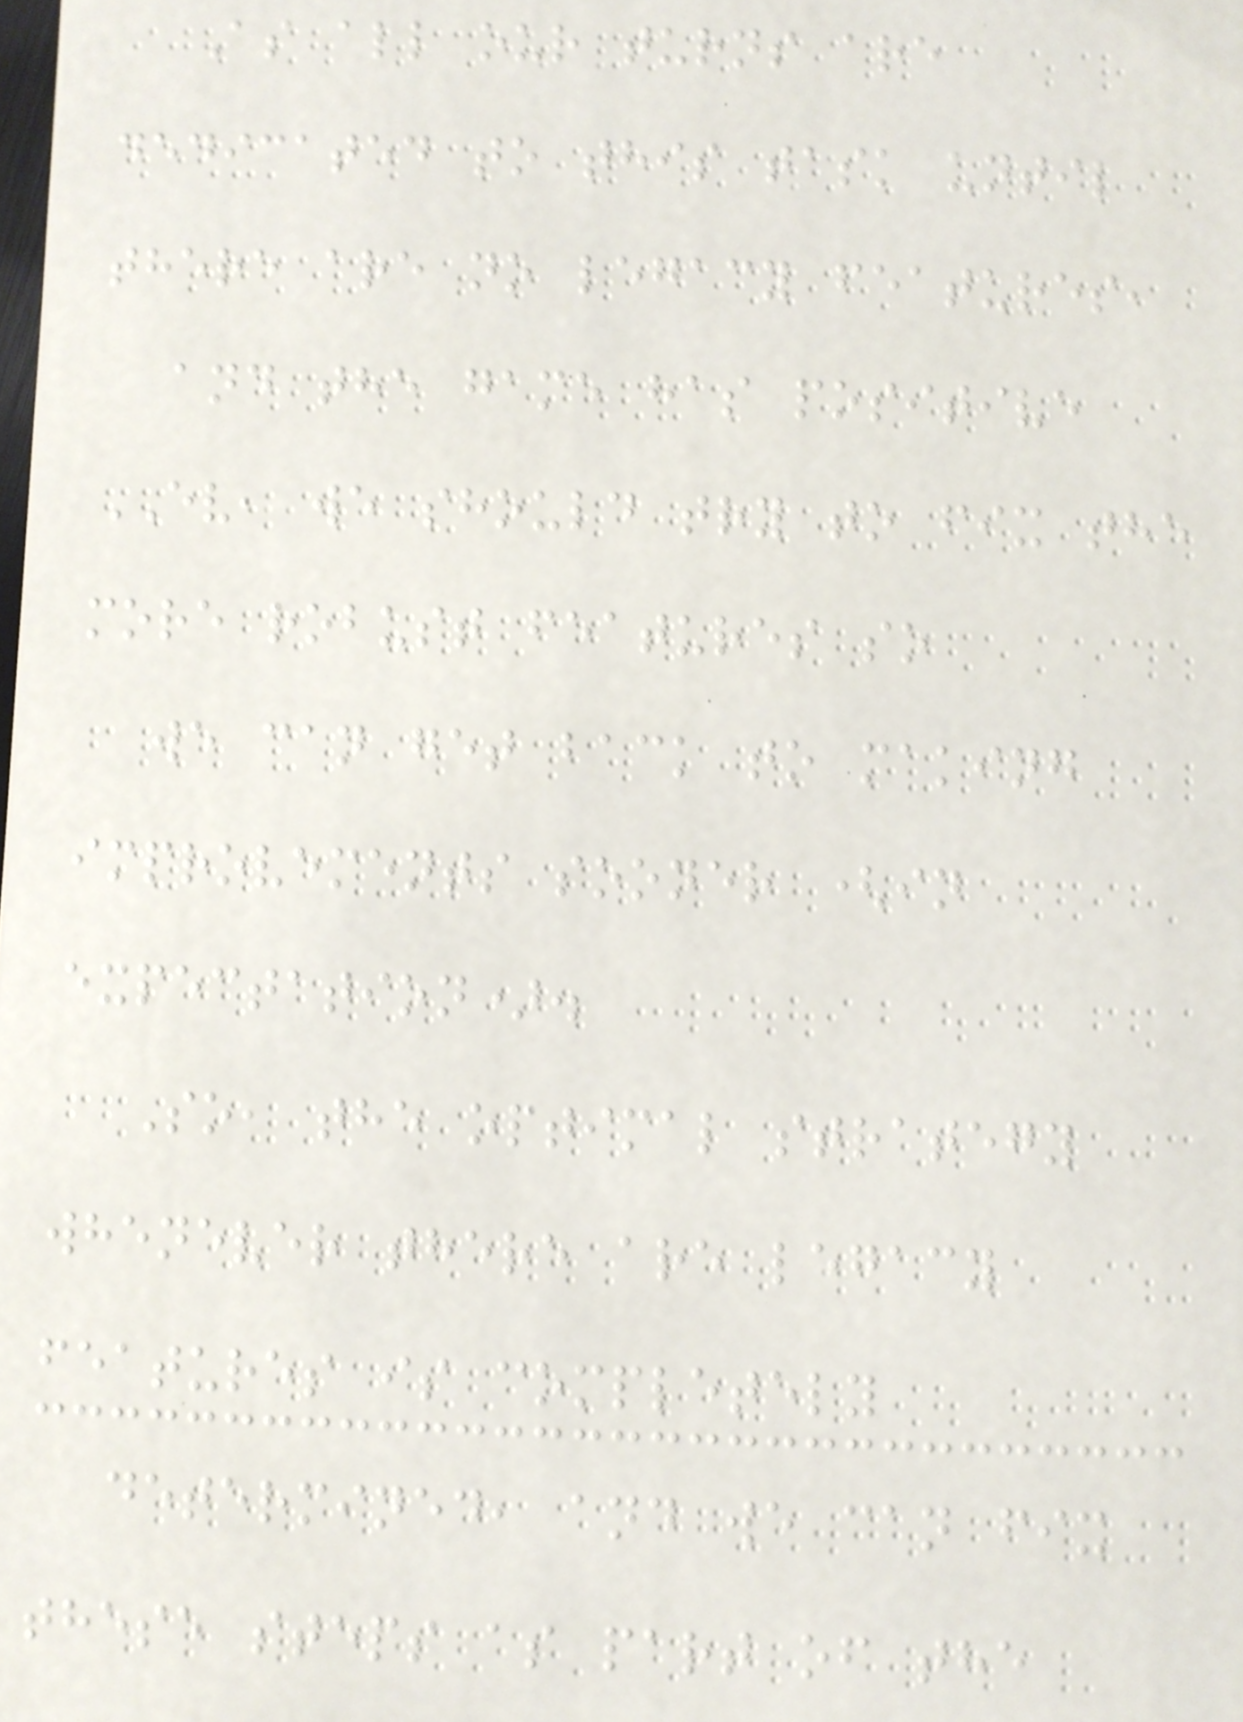As all our turns are
dedicated to this task until
there are no legacy features,
and the game has positive
EV, we should try to fix the
more robust features so
we can get back to making
improvements sooner (in
expectation).
So, the optimal strategy
whenever there are legacy
features is completely
determined, and we can fix
these steps as part of the
